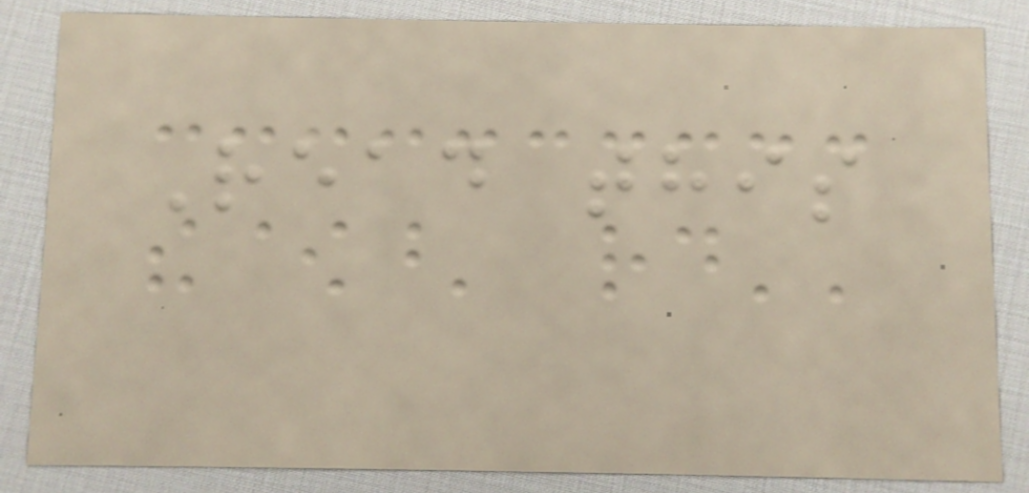Read this
